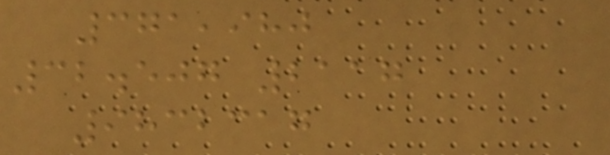371,980
32.507 2117
9832317
